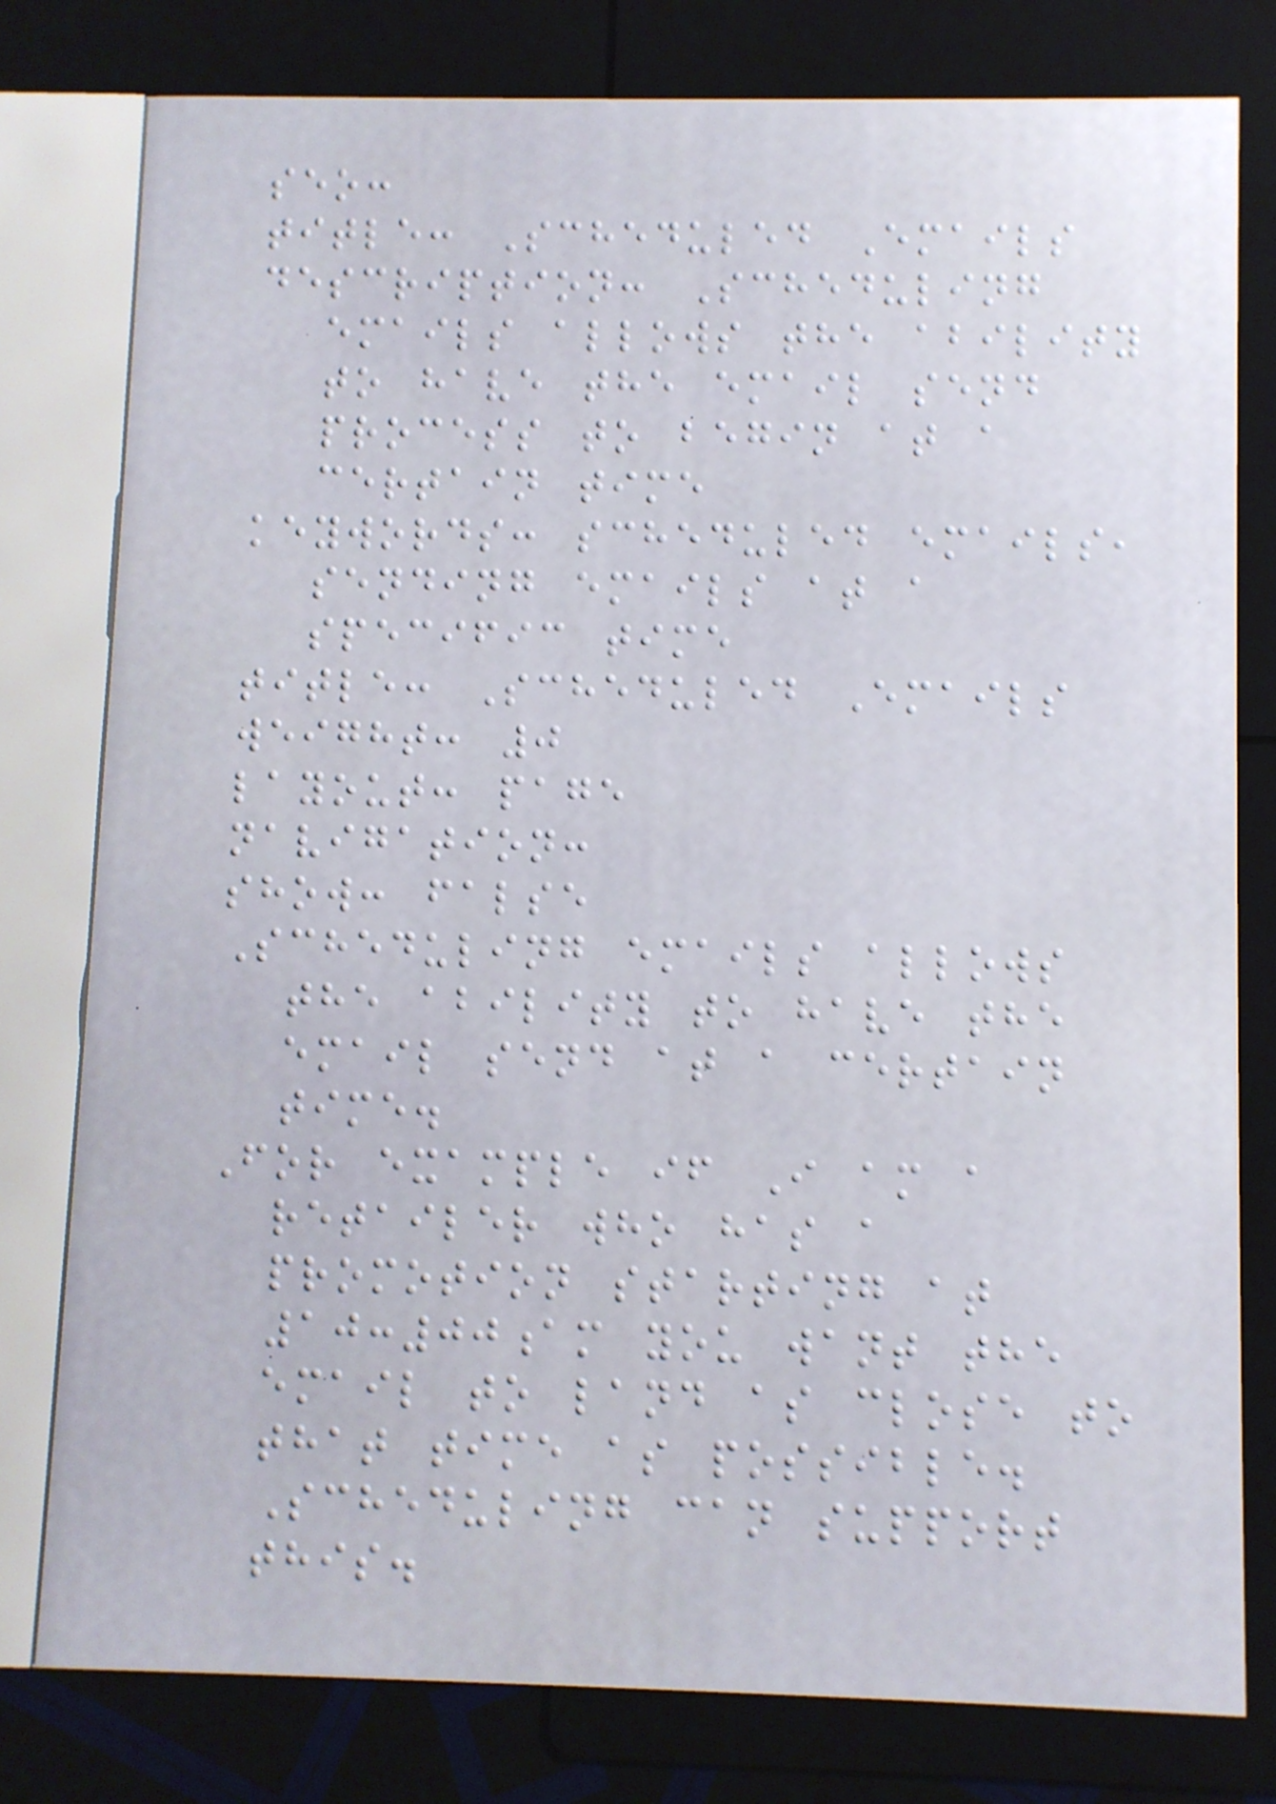seo:
title: Scheduled Emails
description: Scheduling
emails allows the ability
to have the email send
process to begin at a
certain time
keywords: scheduled emails,
sending emails at a
specific time
title: Scheduled Emails
weight: 0
layout: page
navigation:
show: false
Scheduling emails allows
the ability to have the
email send at a certain
time.
For example if I am a
retailer who has a
promotion starting at
10:00am you want the
email to land as close to
that time as possible.
Scheduling can support
this.
